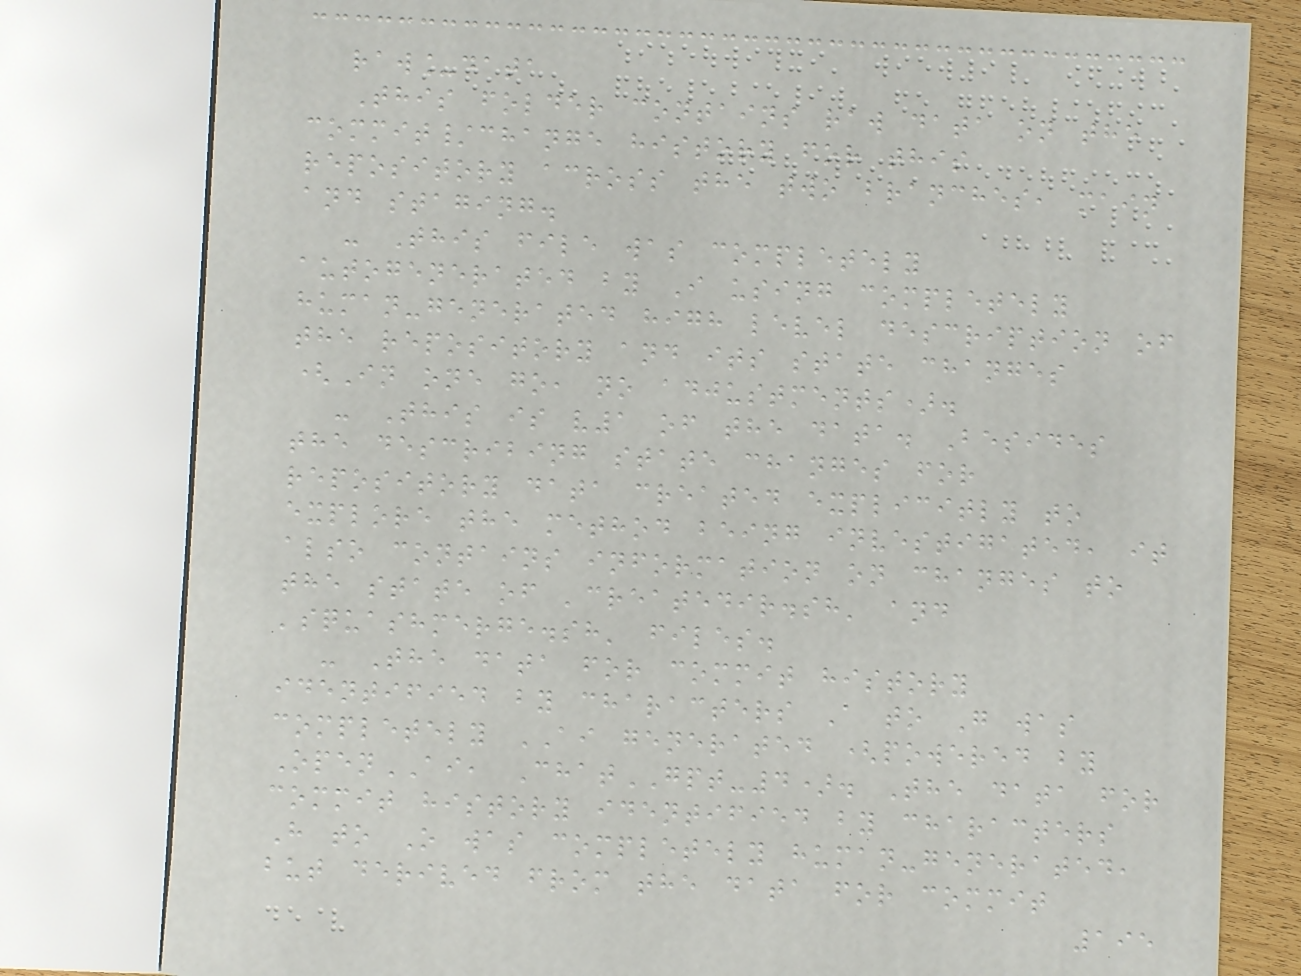raw_data
This folder contains raw data on the
commit/change history for this
repository across the two branches, main
and staging.
- This file was completely
autogenerated by I using completely
human-generated high level description of
the repository and its state changes
(In one go, no adjustments).
- This is v1 of the data. Besides
the describing state changes for
repository data created explicitly to
explore the method being investigated, it
also contains information on changes to
the state of 'createdir.sh' and
'squashmerge.sh' files.
- The data for commit history
identified by characters A to G was
completely AI generated (powered by
OpenAI, ChatGPT-4). The data for
commit history identified by characters
H to O was completely human-generated,
but derived from the data for commit
195
